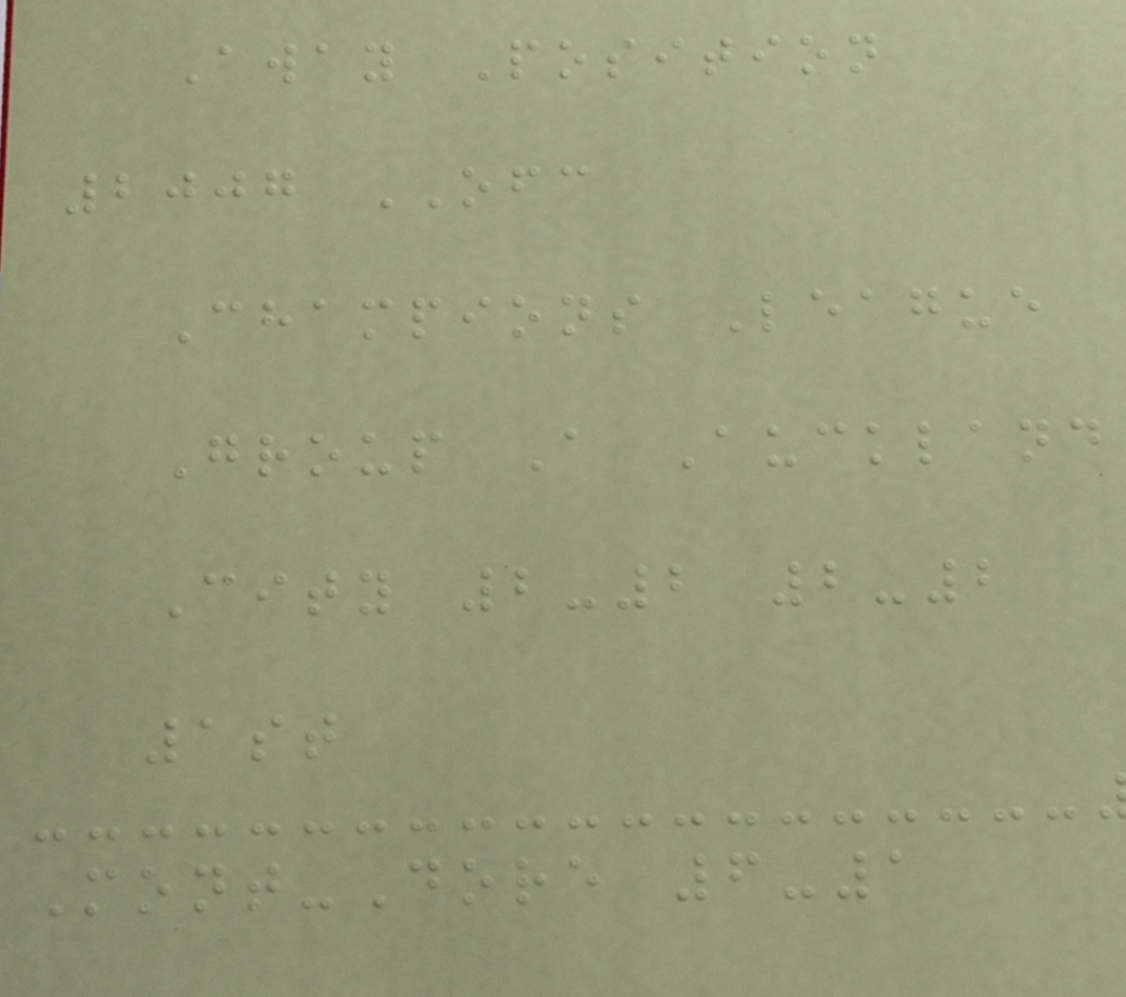Away Position
2007 OFC
Champions League
Group A Auckland
City 2-2 2-2
1st
Mont-Dore 6-1
